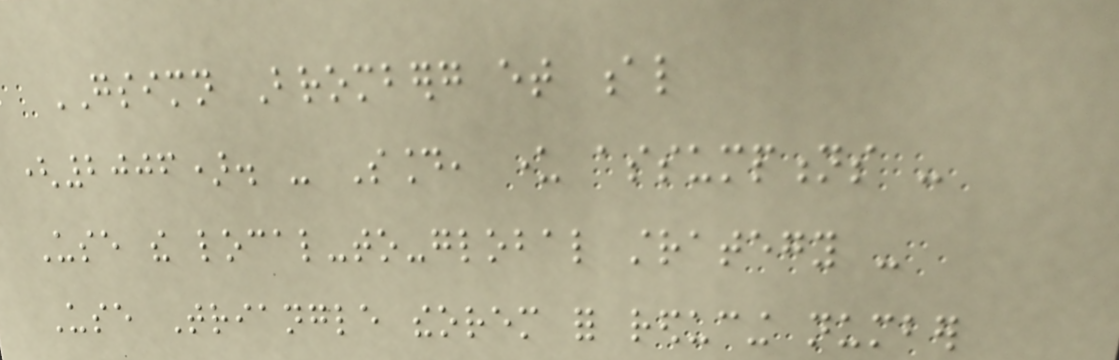GSIMN Bromberg et al
(2006). - Sound, under assumptions -
Use the local-to-global strategy -
Use Triangle theorem for reducing number
